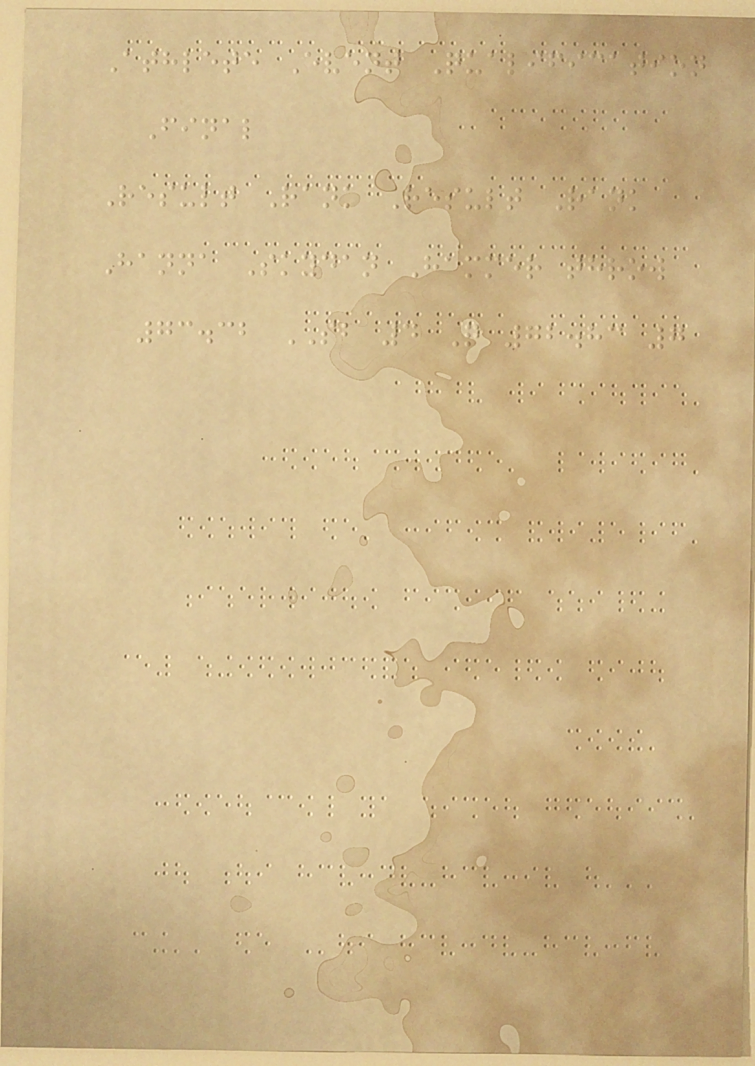Athlete Event Qualification
Final
Result Rank Result Rank
Hanna Skydan Hammer throw
73.32 SB 4 Q 72.83 7
